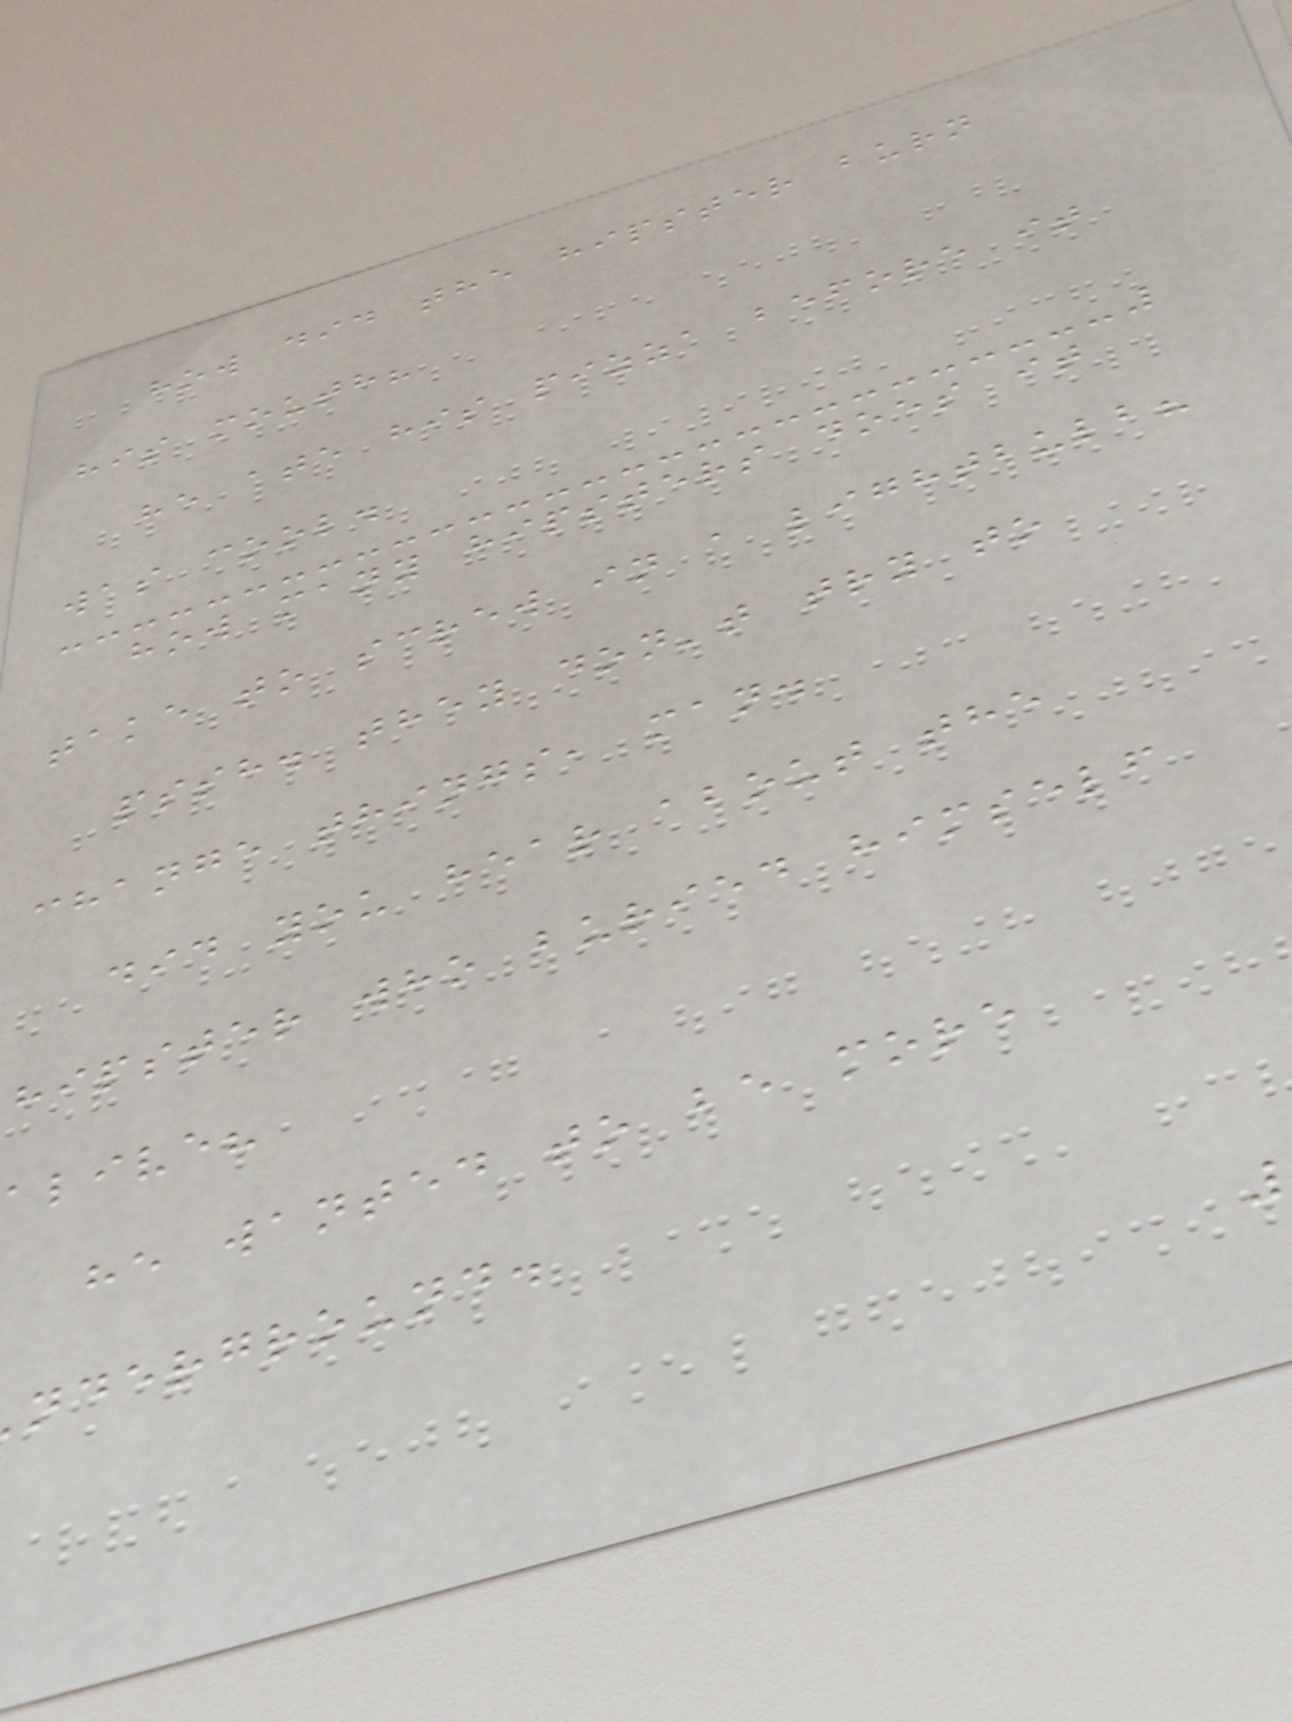how did the hipster burn
his mouth?
he ate his pizza before it
was cool.
how many hipsters does it
take to screw in a lightbulb?
pssh. they don't try to
change things, man.
did you hear about the
hipster who buried himself
alive?
he wanted to be more
nderground.
